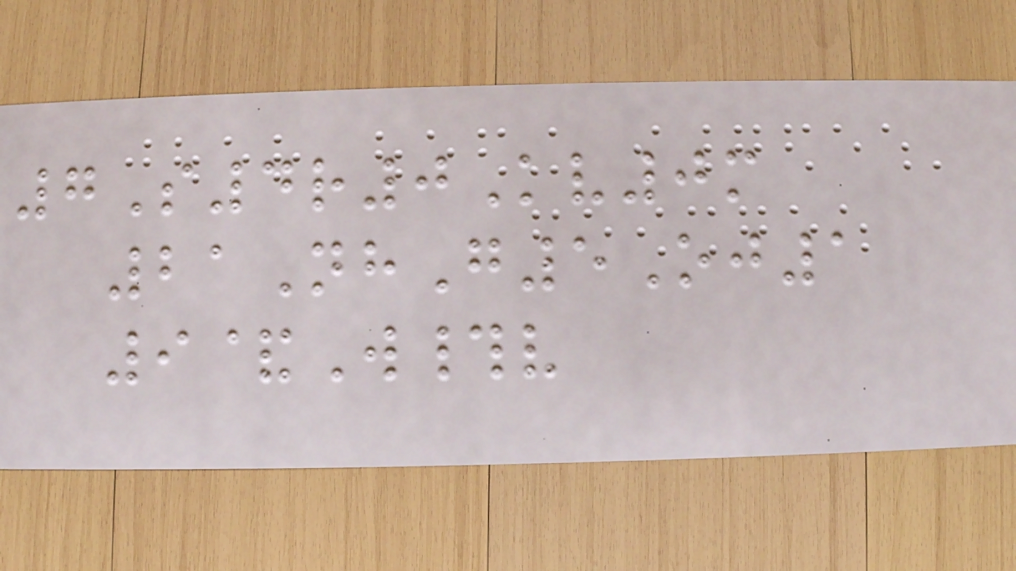7S4r0Kv0m
21NhG5Oj1
9&W#v
